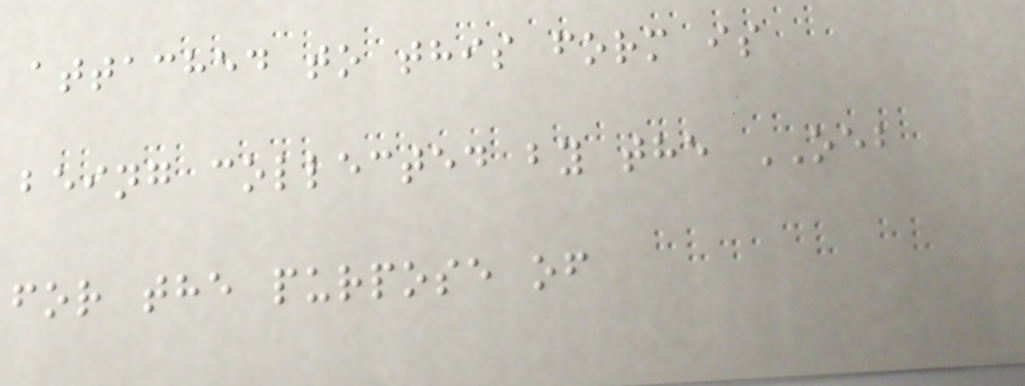attached to this form is
being collected by the OEB
for the purpose of
